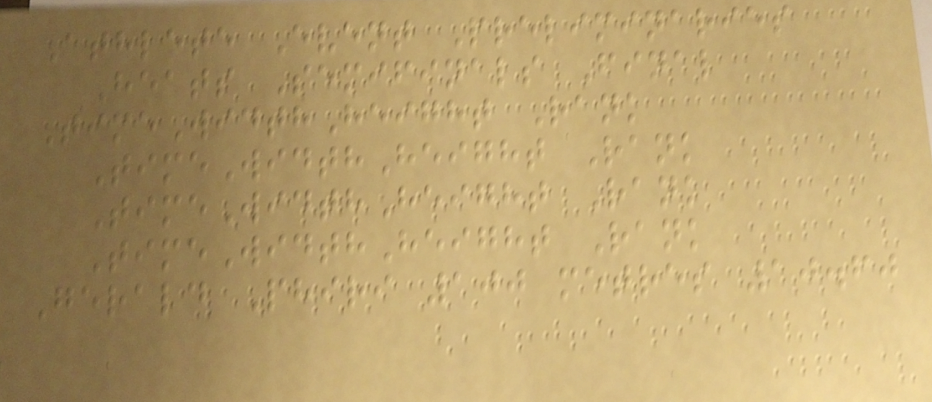Athlete Event Preliminaries
Heats Semifinals Final
TimeWidthHeight Rank
TimeWidthHeight Rank
TimeWidthHeight Rank
TimeWidthHeight Rank
Gerald Phiri 100 metres 10.60
